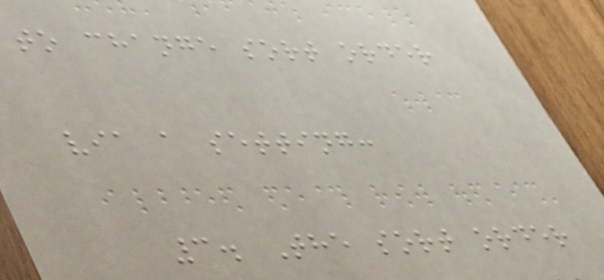to change sort order
via a setting:
3. The sort order
